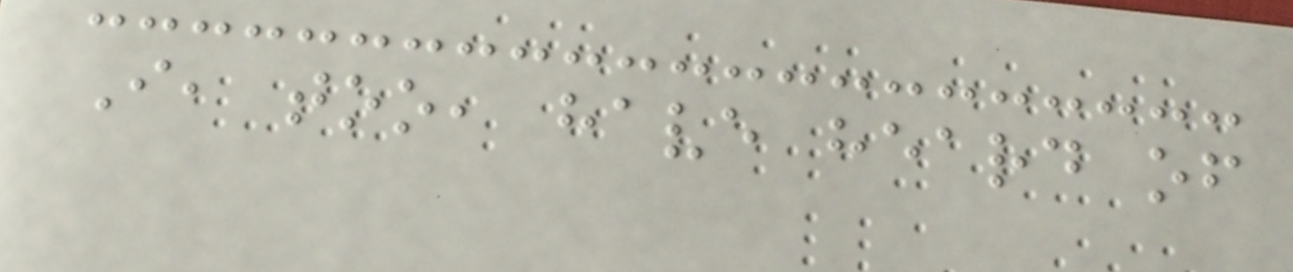I, too, have heard of
